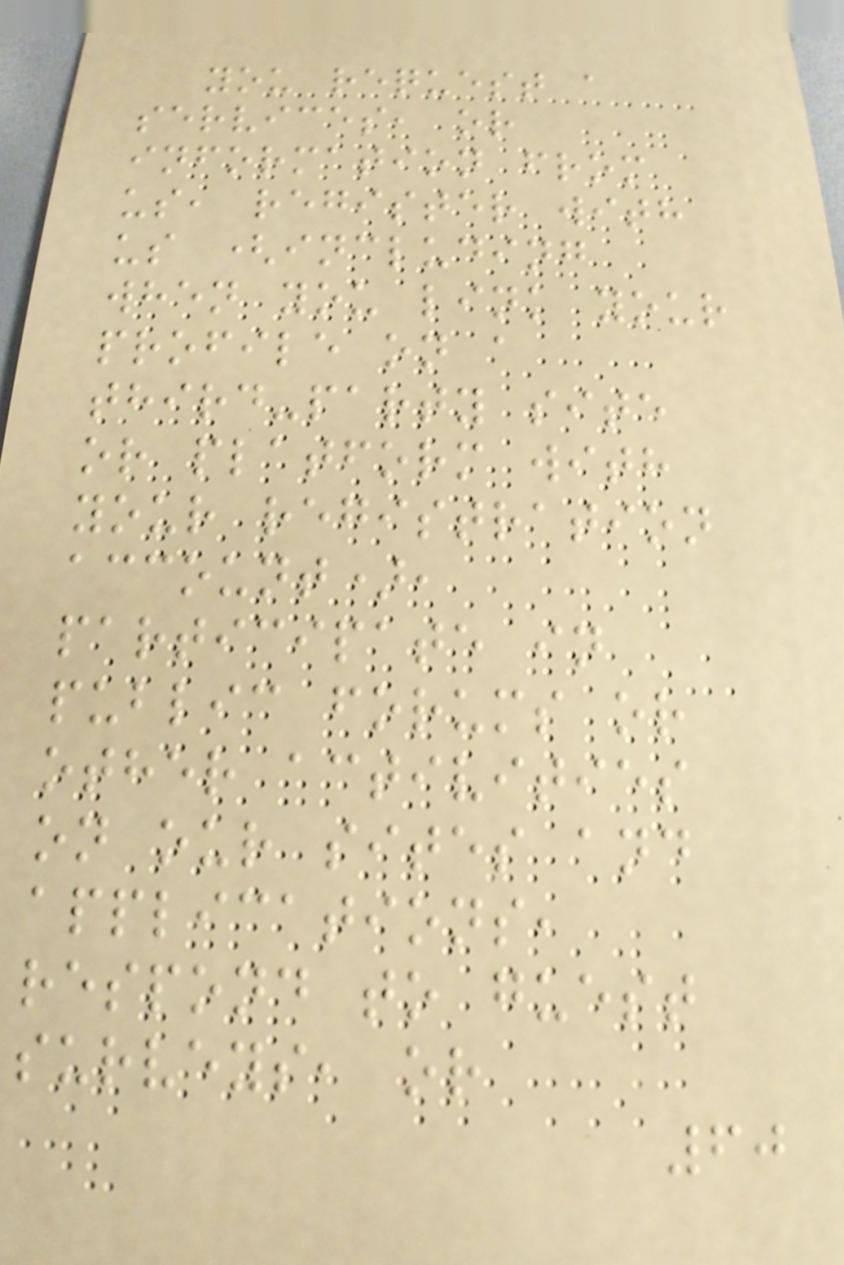you request a
services, or
information from
us, register with
us (including
when you link your
profile on a
third-party site
or platform with
your registration
account),
participate in
public forums or
other activities
on our sites and
applications,
respond to guest
surveys, or
60
